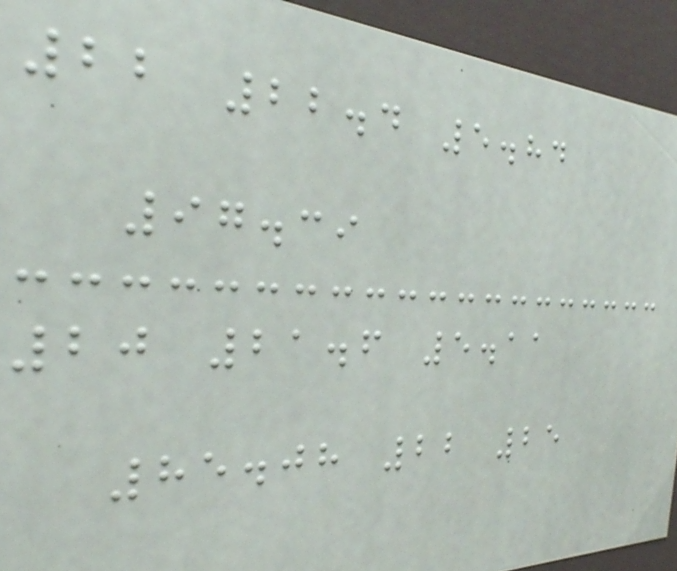22 22.4 5.84
97.39
20 21.6 5.11
85.08 22 25
